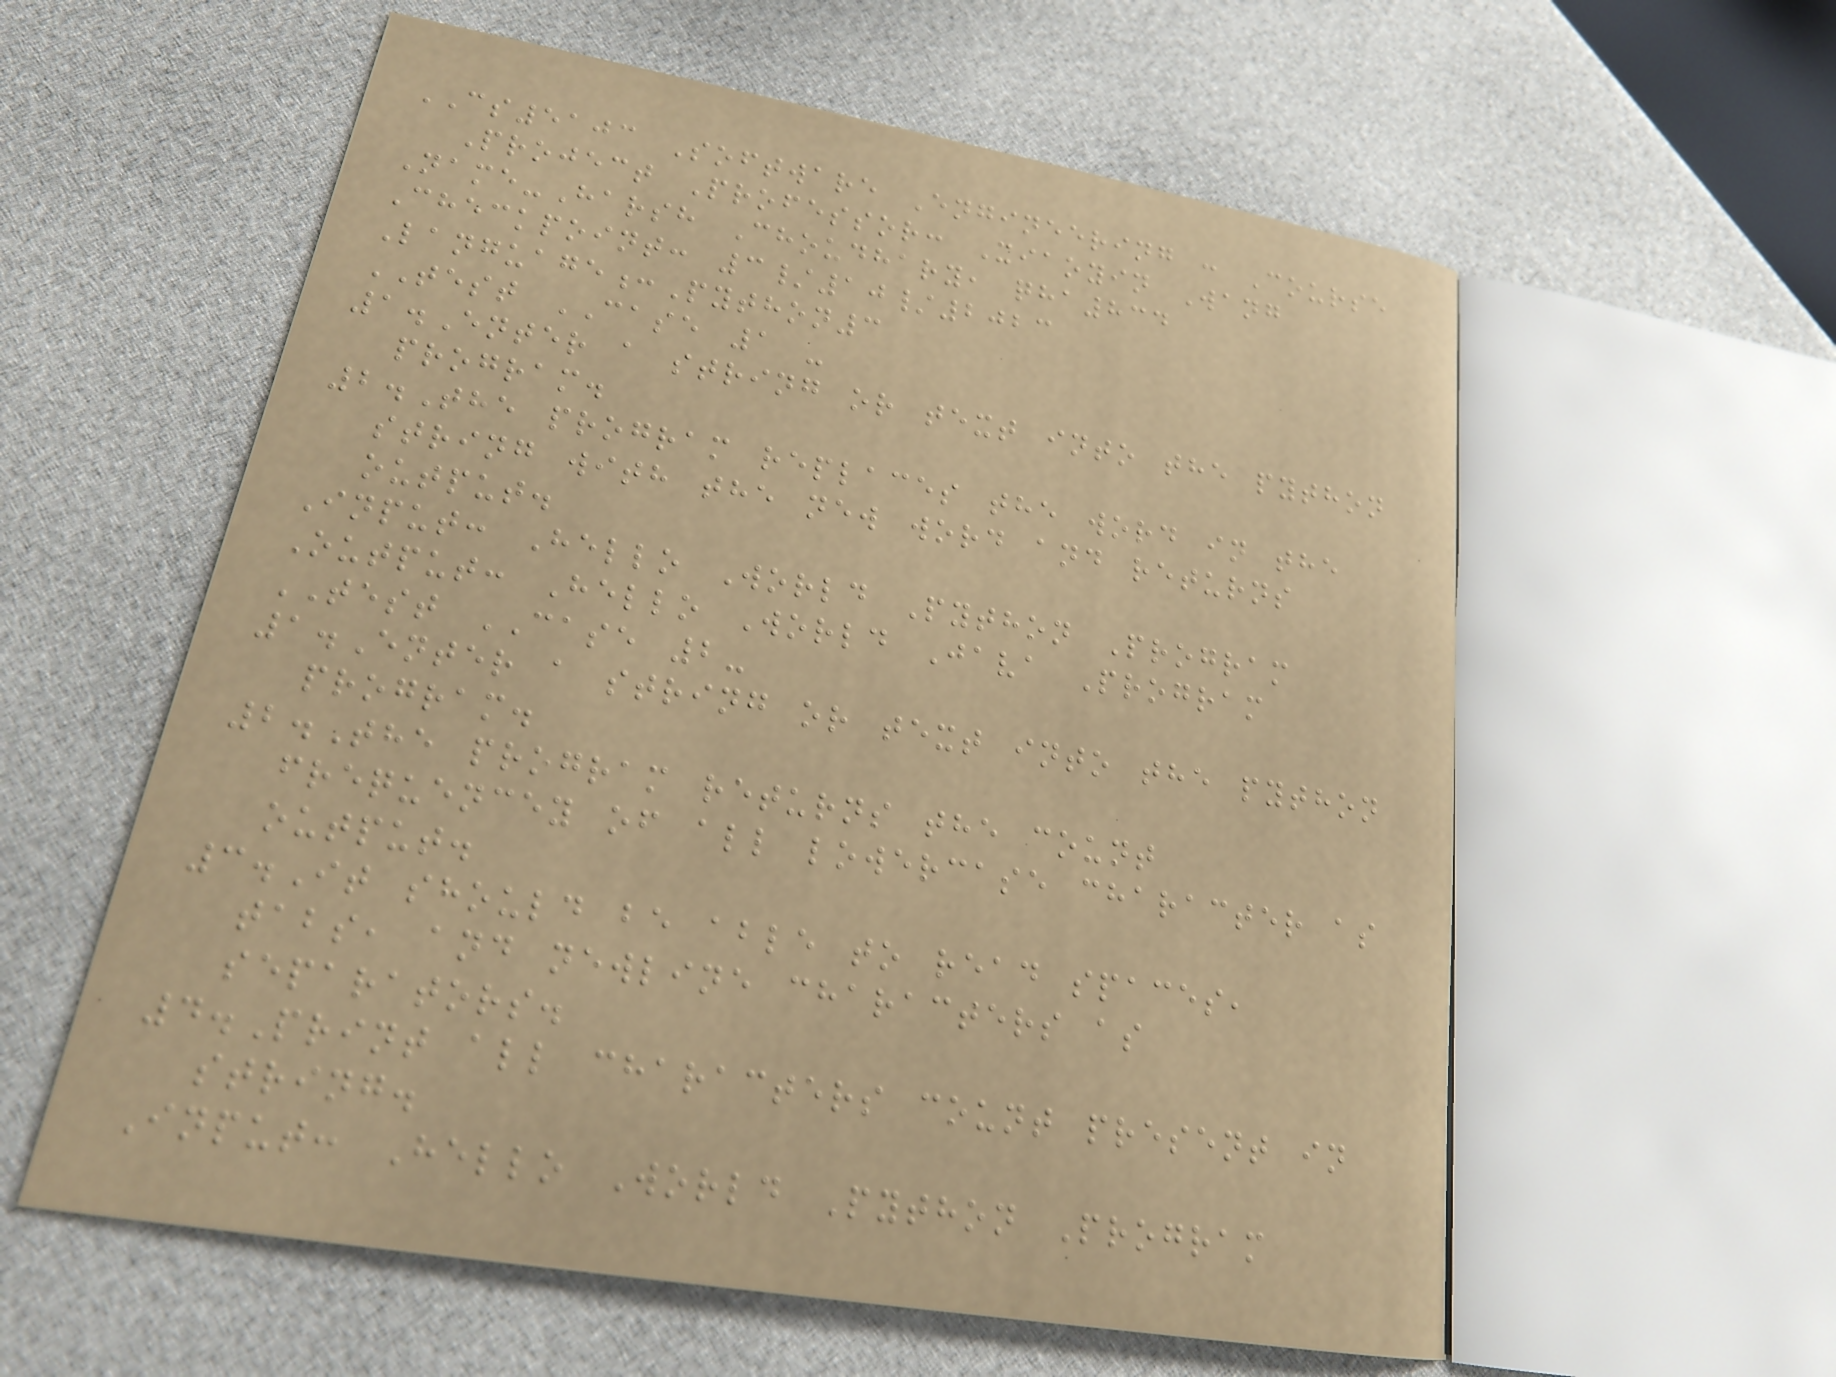CS5103 Software Engineering : Course
Project Professor: Xiaoyin Wang
Name-Harsh Choudhary, qha834
Checkpoint: 3/10/2023
Language:Python3
TEST CASE 1 -
1.Enter a string or text into the python
program.
2.The program replaces the word in the
string with the new word and returns
output.
Input: Hello World Python Program
Output: Hello World Java Program
TEST CASE 2-
1.Enter a string or text into the python
program.
2.The program returns the count
frequencey of all lowercase character as
output.
3.It should be able to read spaces,
tabs, and newline characters as
separators.
4.Print all characters count present in
string.
Input: Hello World Python Program
